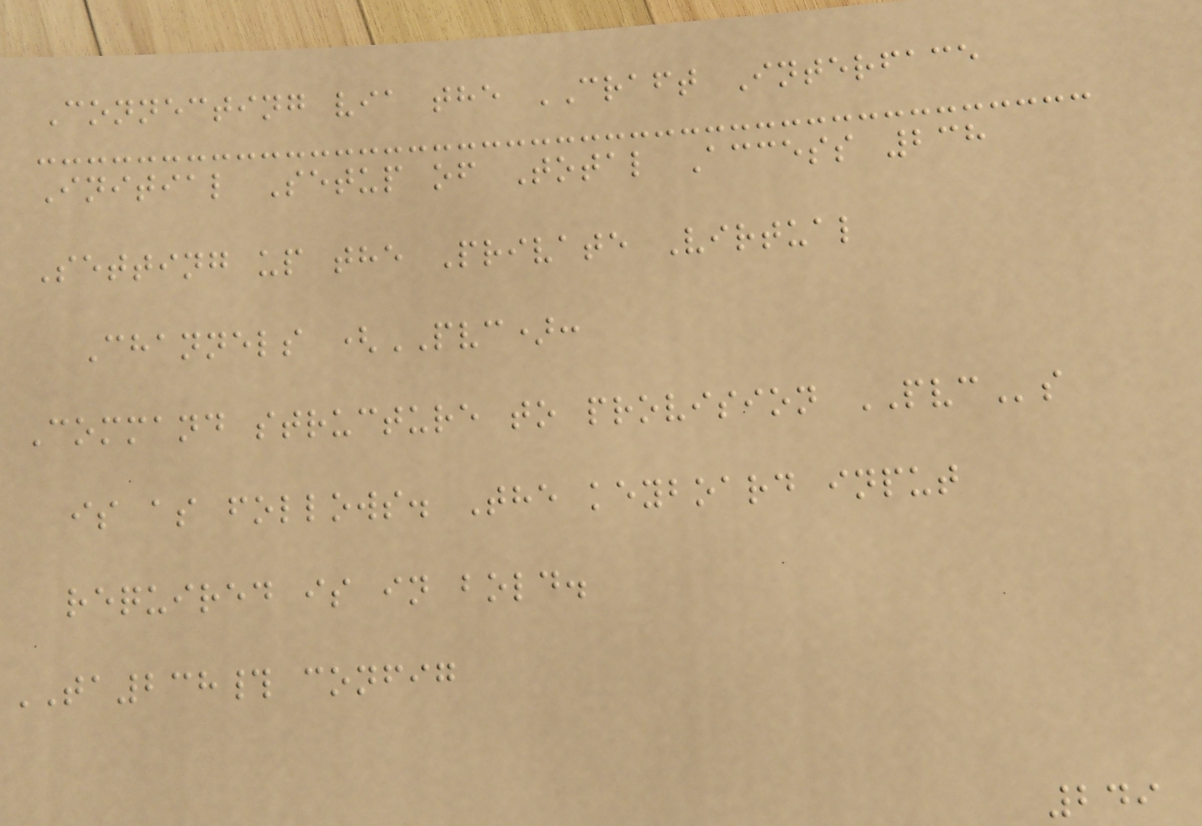Connecting via the CRAFT Interface
Initial Setup of Total Access 238
Setting up the Private Virtual
Channels (PVC):
Command structure to provision PVCs
is as follows. The keyboard input
required is in bold.
TA238# config
249
